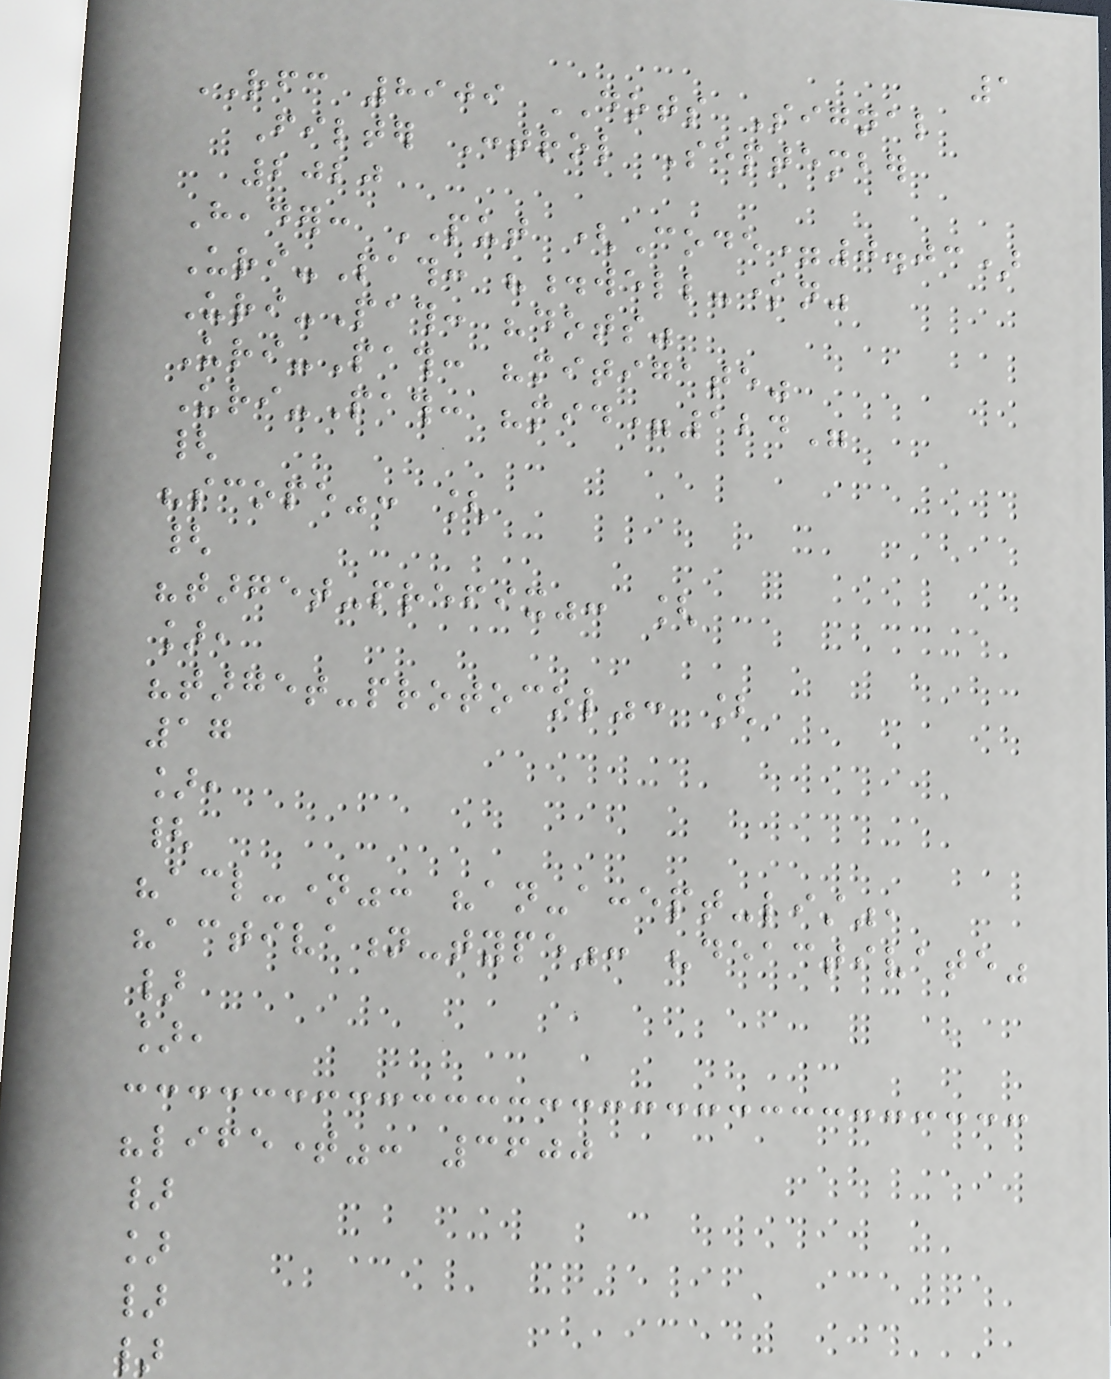1
RFC 8909 DOTS Signal
Filter Control September
2020
Header: PUT (Code=0.03)
Uri-Path: ".well-known"
Uri-Path: "dots"
Uri-Path: "mitigate"
Uri-Path: "mid=124"
{
"scope": [
{
"target-prefix": [
],
"target-protocol": [
17
],
{
"acl-name": "an-accept-list",
"activation-type": "deactivate"
}
],
"lifetime": 3600
}
]
}
}
